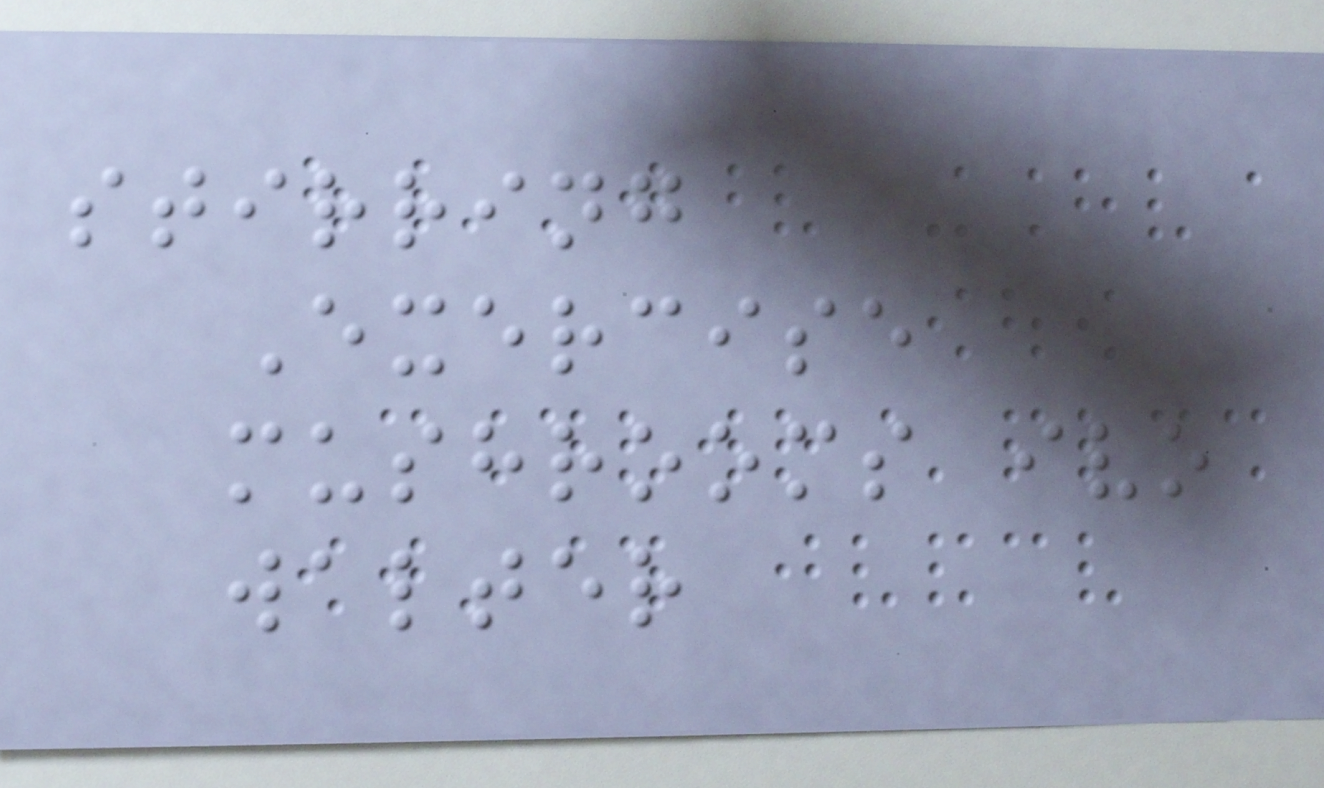stirring
Exercise
mushrooms ivo
walter
